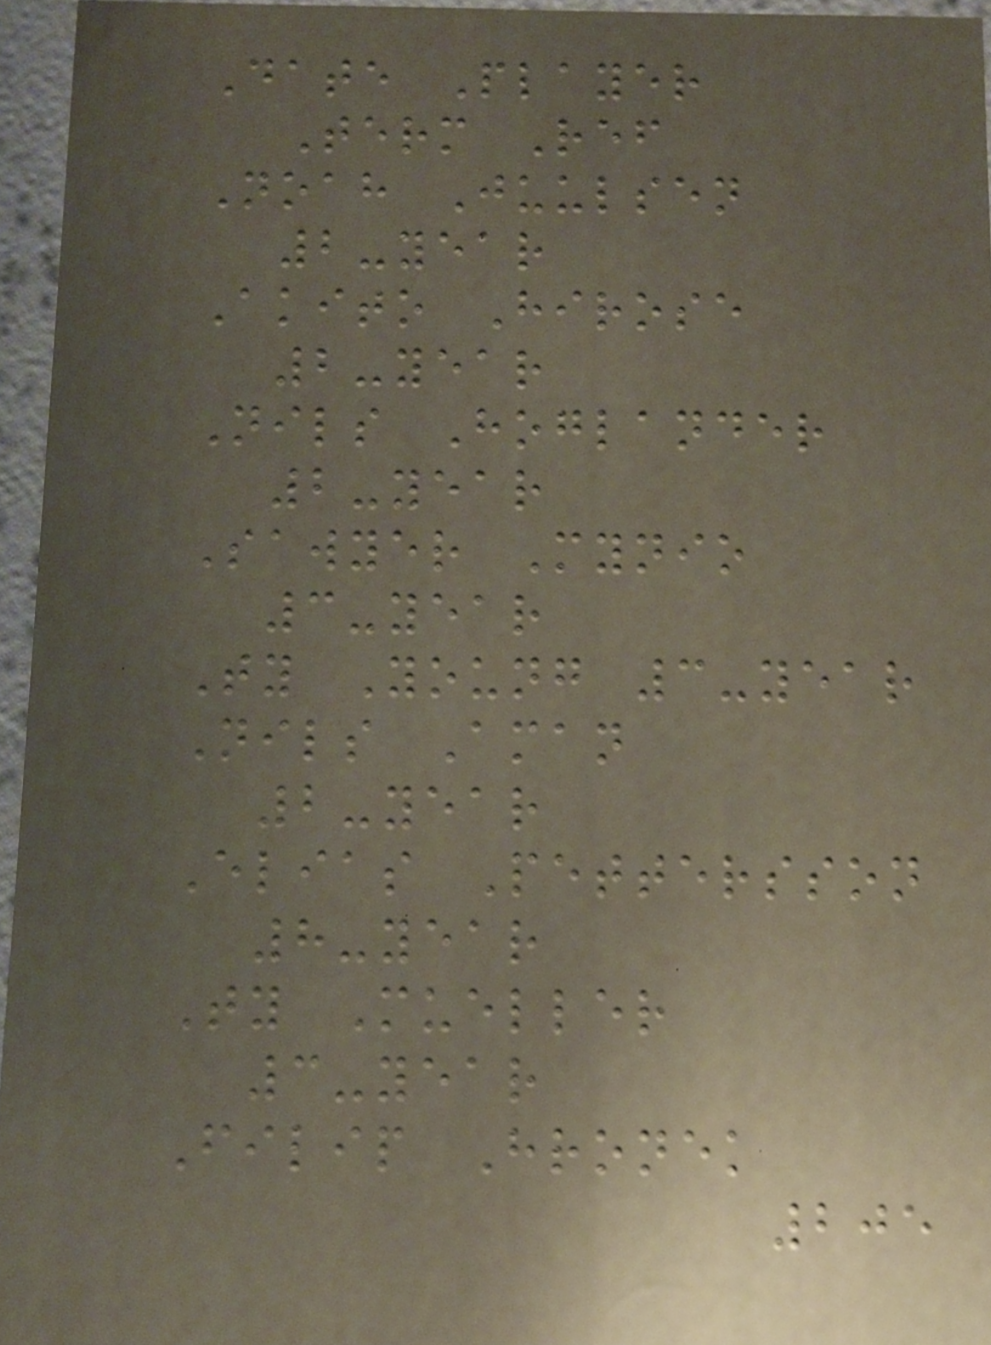Date Player
Term Ref
Noah Juulsen
2-year
Akito Hirose
2-year
Nils Hoglander
2-year
Sawyer Mynio
3-year
Ty Young 3-year
Nils Aman
2-year
Elias Pettersson
8-year
Ty Mueller
3-year
Filip Hronek
205
